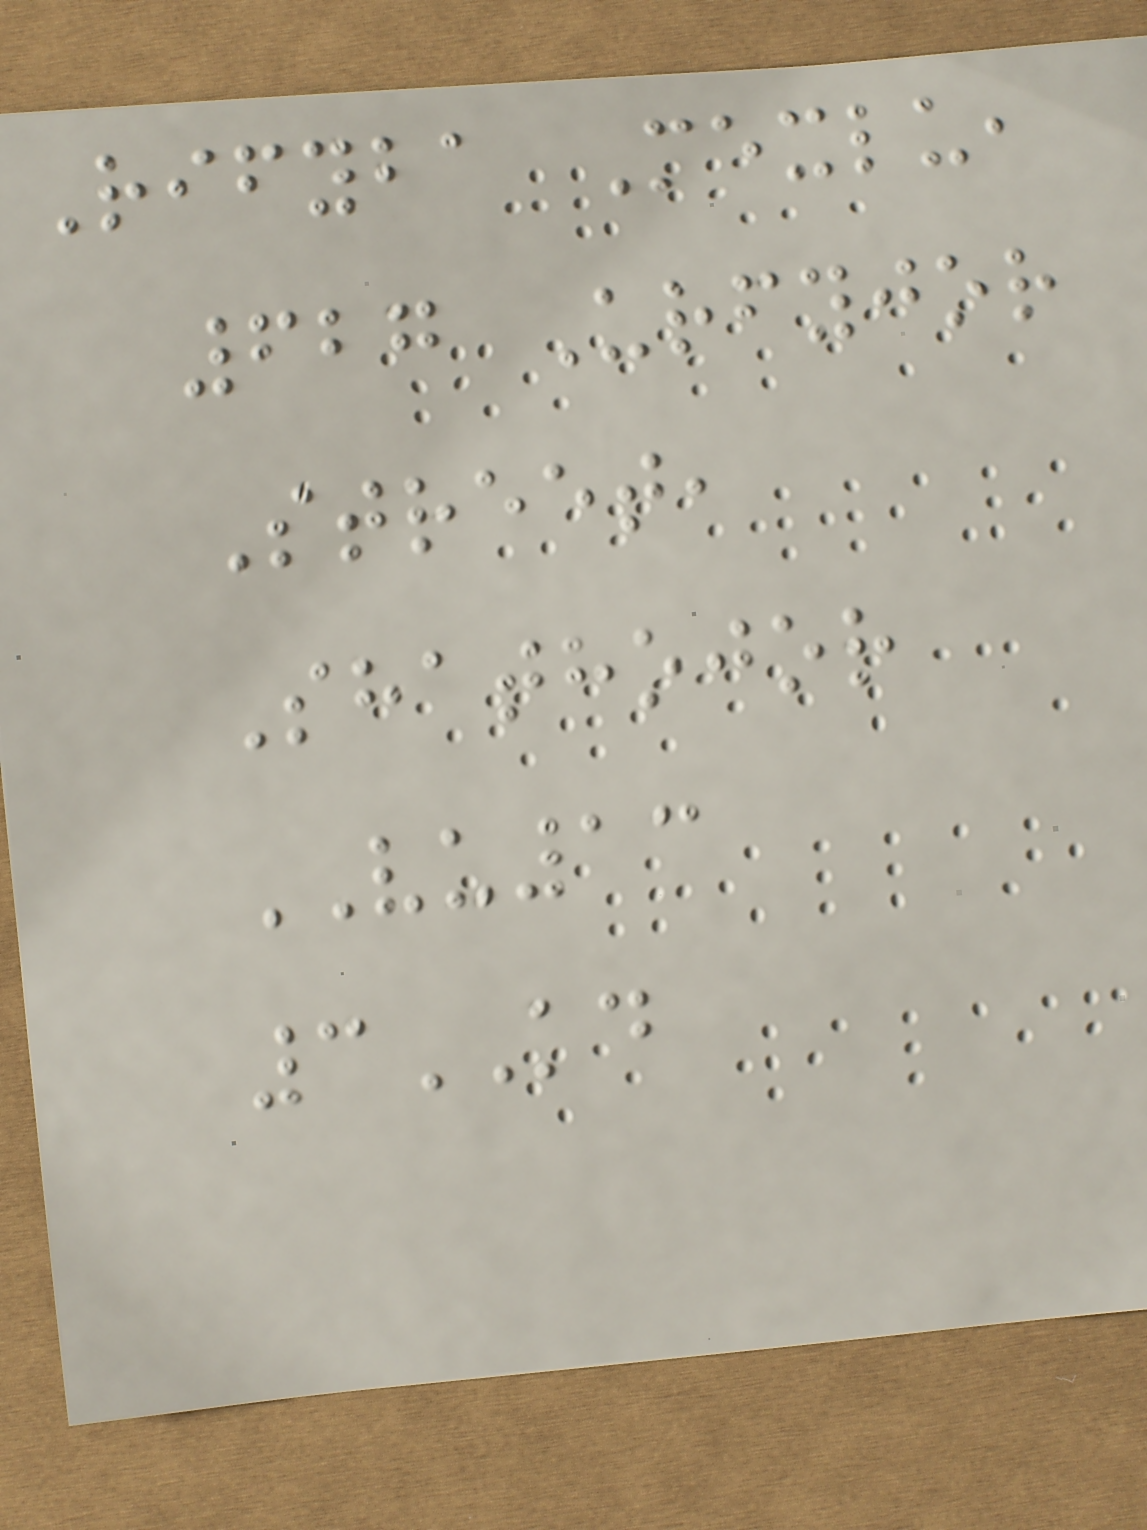Rifyba Mexlu,
627 Urfyjor
Street,
Shathojor
VU13
3KD
